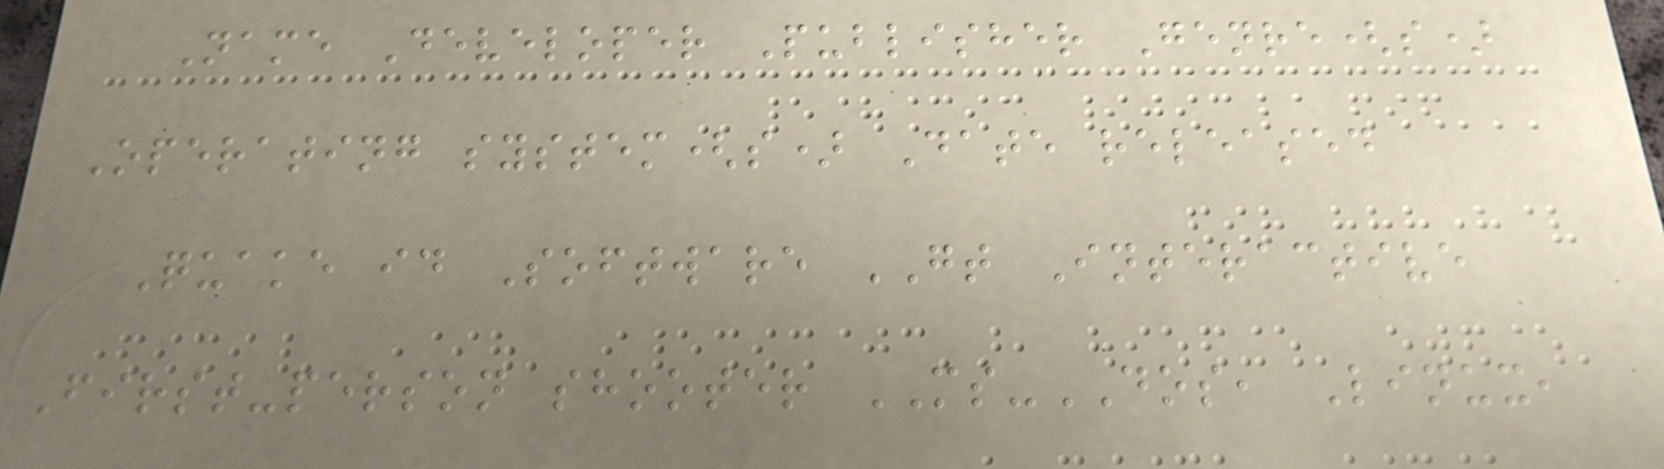Name Developer Publisher Genre(s)
Operating system(s) Date released
Quake id Software GT Interactive
First-person shooter MS-DOS, Linux,
